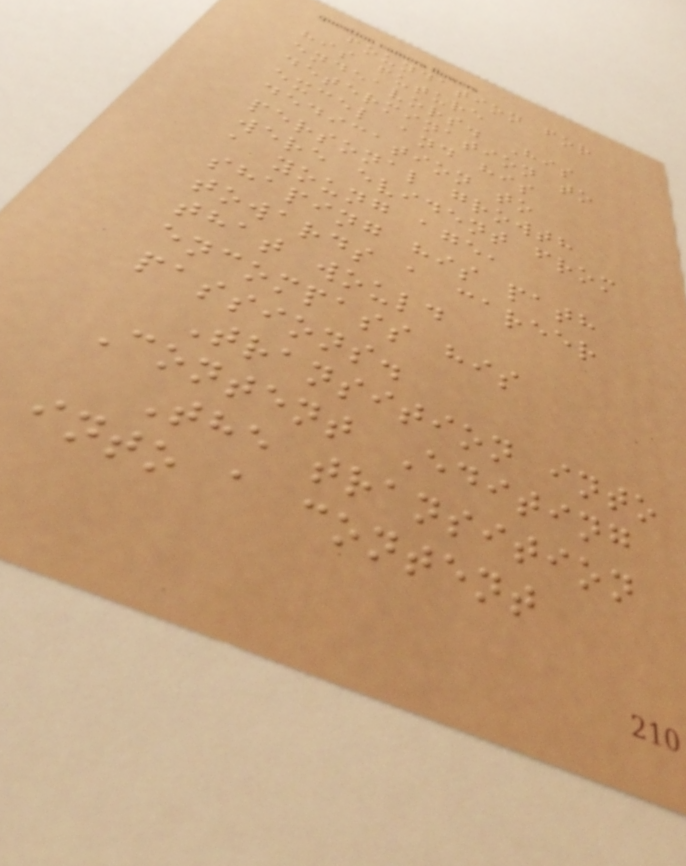foundation for
his future
endeavors. His
determination to
excel and his
dedication to
personal growth
were evident from
a young age,
shaping his path
towards a career
that would
encompass his
passions.
Transition into
Content Editing
The transition
into a content
